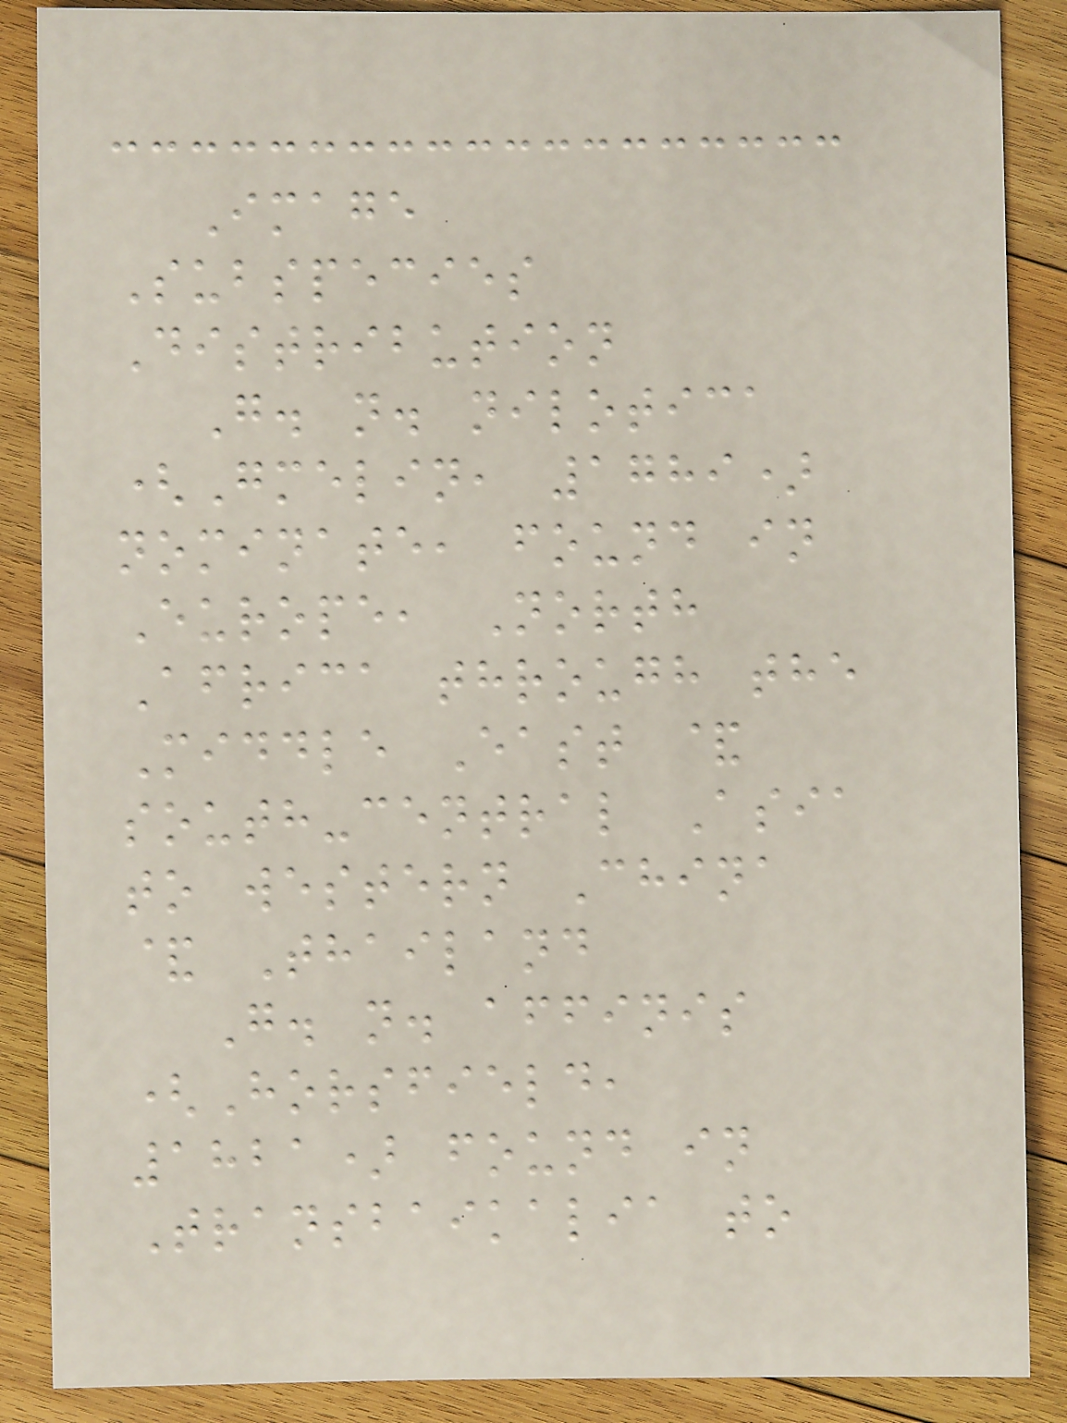Image
Subspecies
Distribution
G. n. nilotica
(Gmelin, 1789)
nominate, found in
Europe, North
Africa through the
Middle East &
south-central Asia
to western China
& Thailand
G. n. affinis
(Horsfield,
1821) found in
Transbaikalia to
